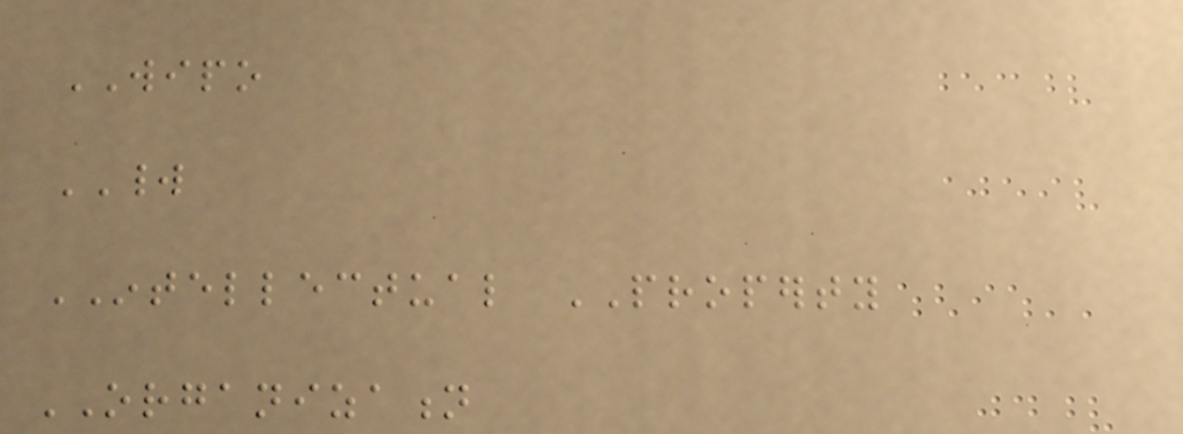WIPO
WORLD
INTELLECTUAL PROPERTY
ORGANIZATION
